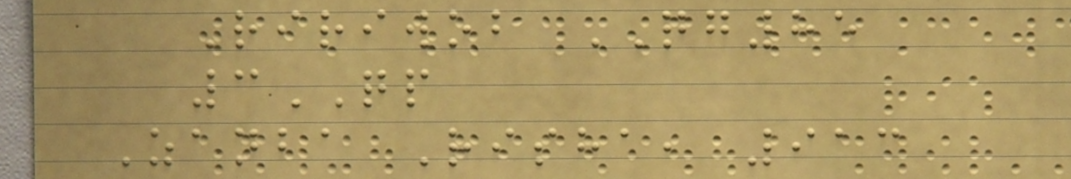Ririwob QG85
3QP
Zanba Risha, 913
